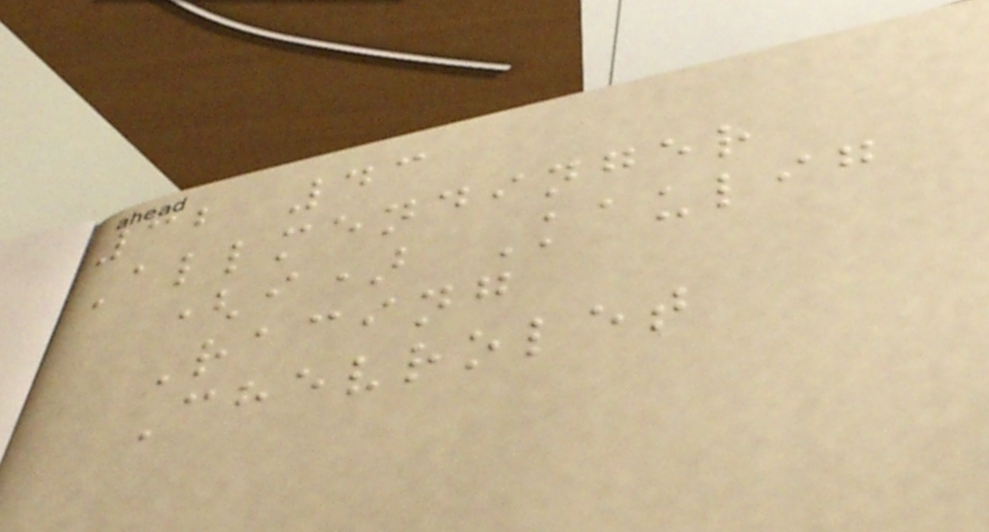32 43
Allmendinger
(i) Kaulig
Racing
Chevrolet
